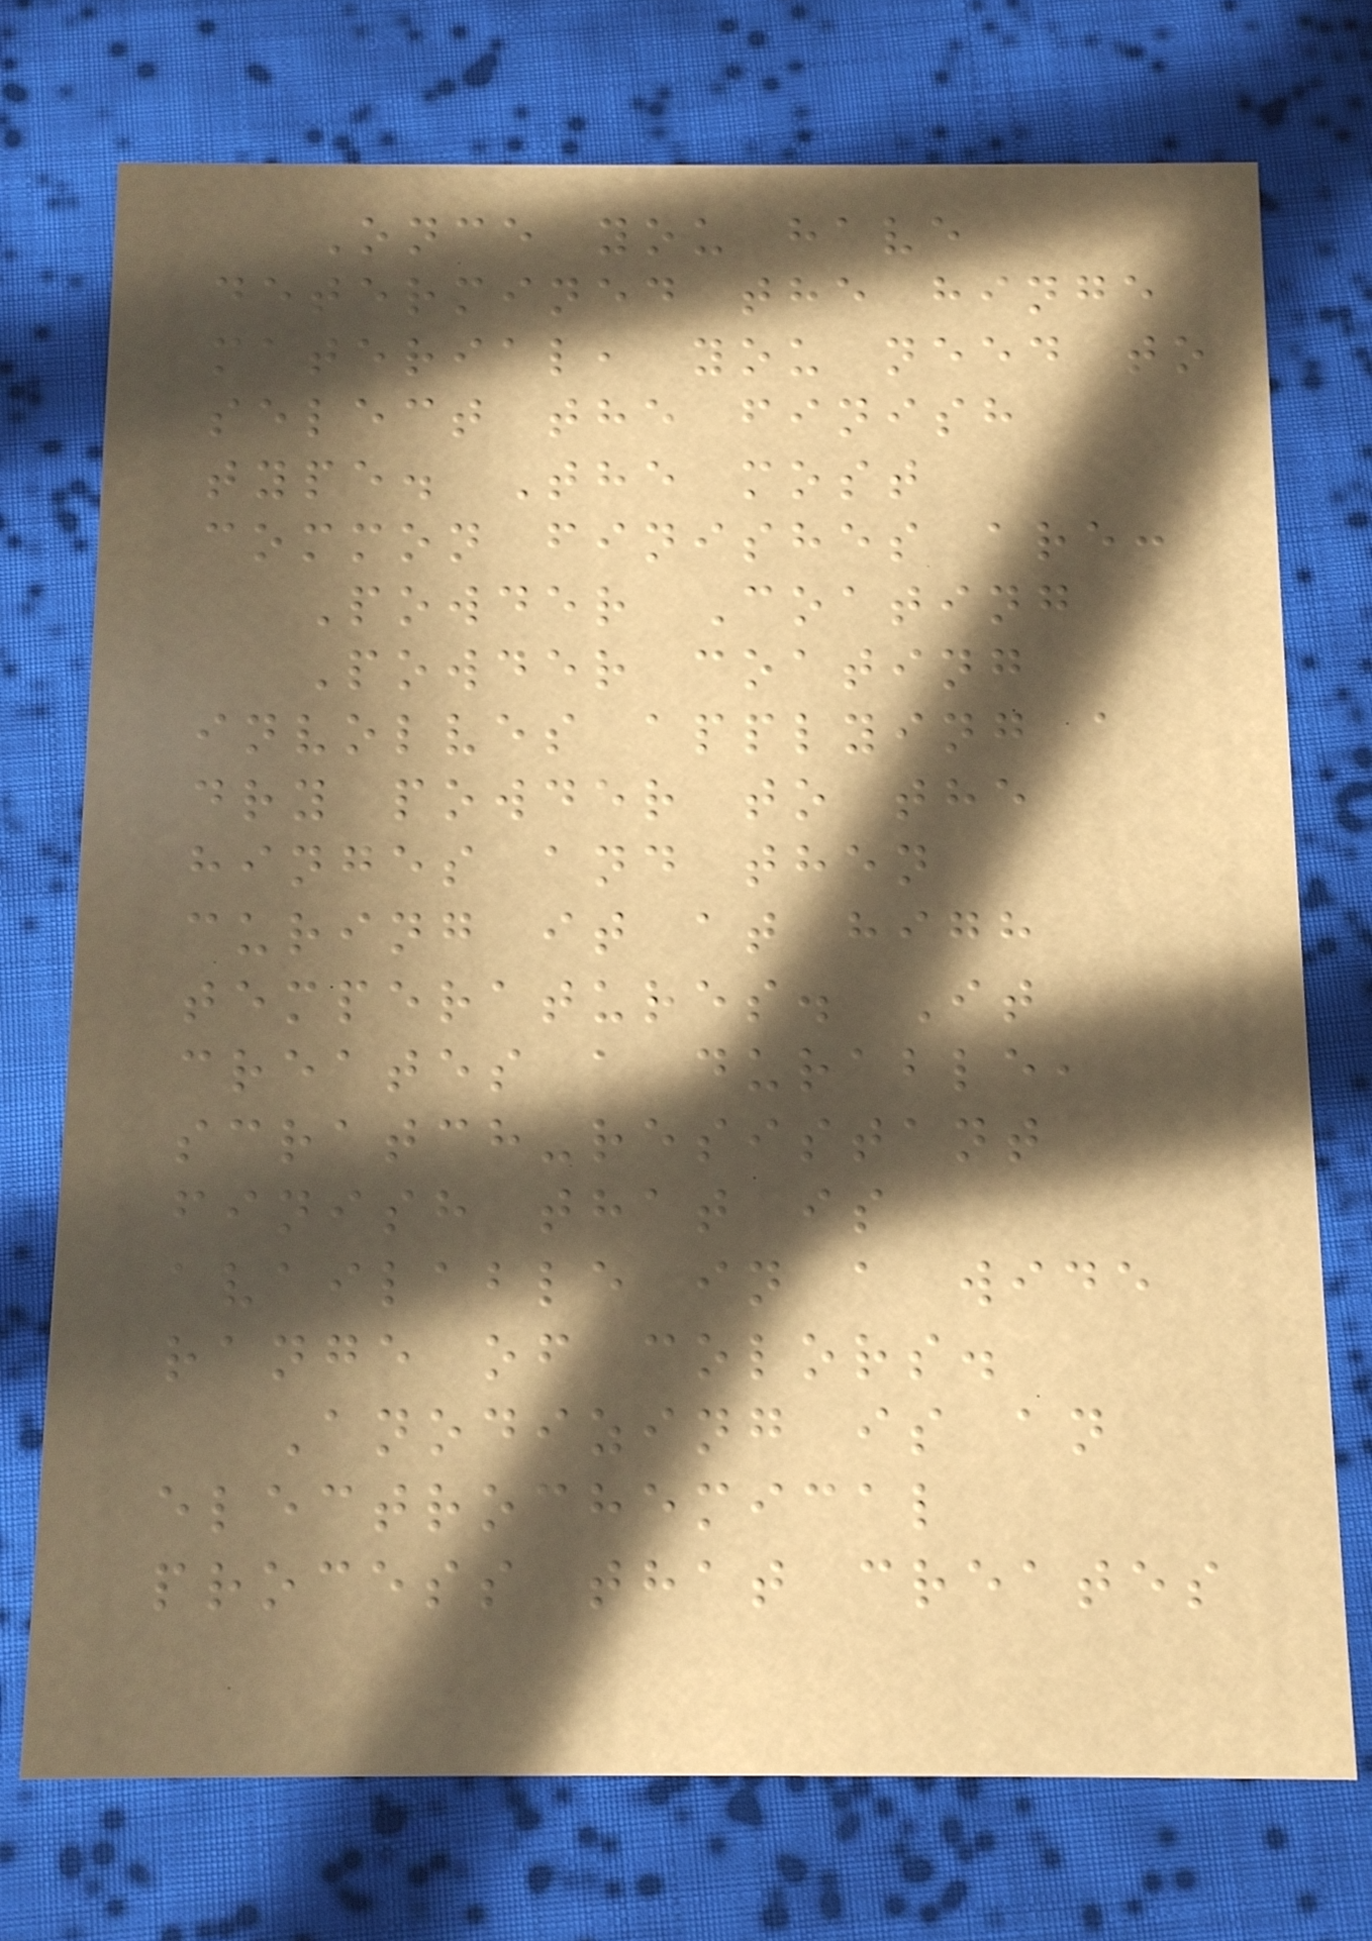Once you have
determined the hinge
material, you need to
select the finish
type. The most
common finishes are:
Powder Coating
Powder coating
involves applying a
dry powder to the
hinges and then
curing it at high
temperatures. It
creates a durable,
scratch-resistant
finish that is
available in a wide
range of colors.
Anodizing is an
electrochemical
process that creates
